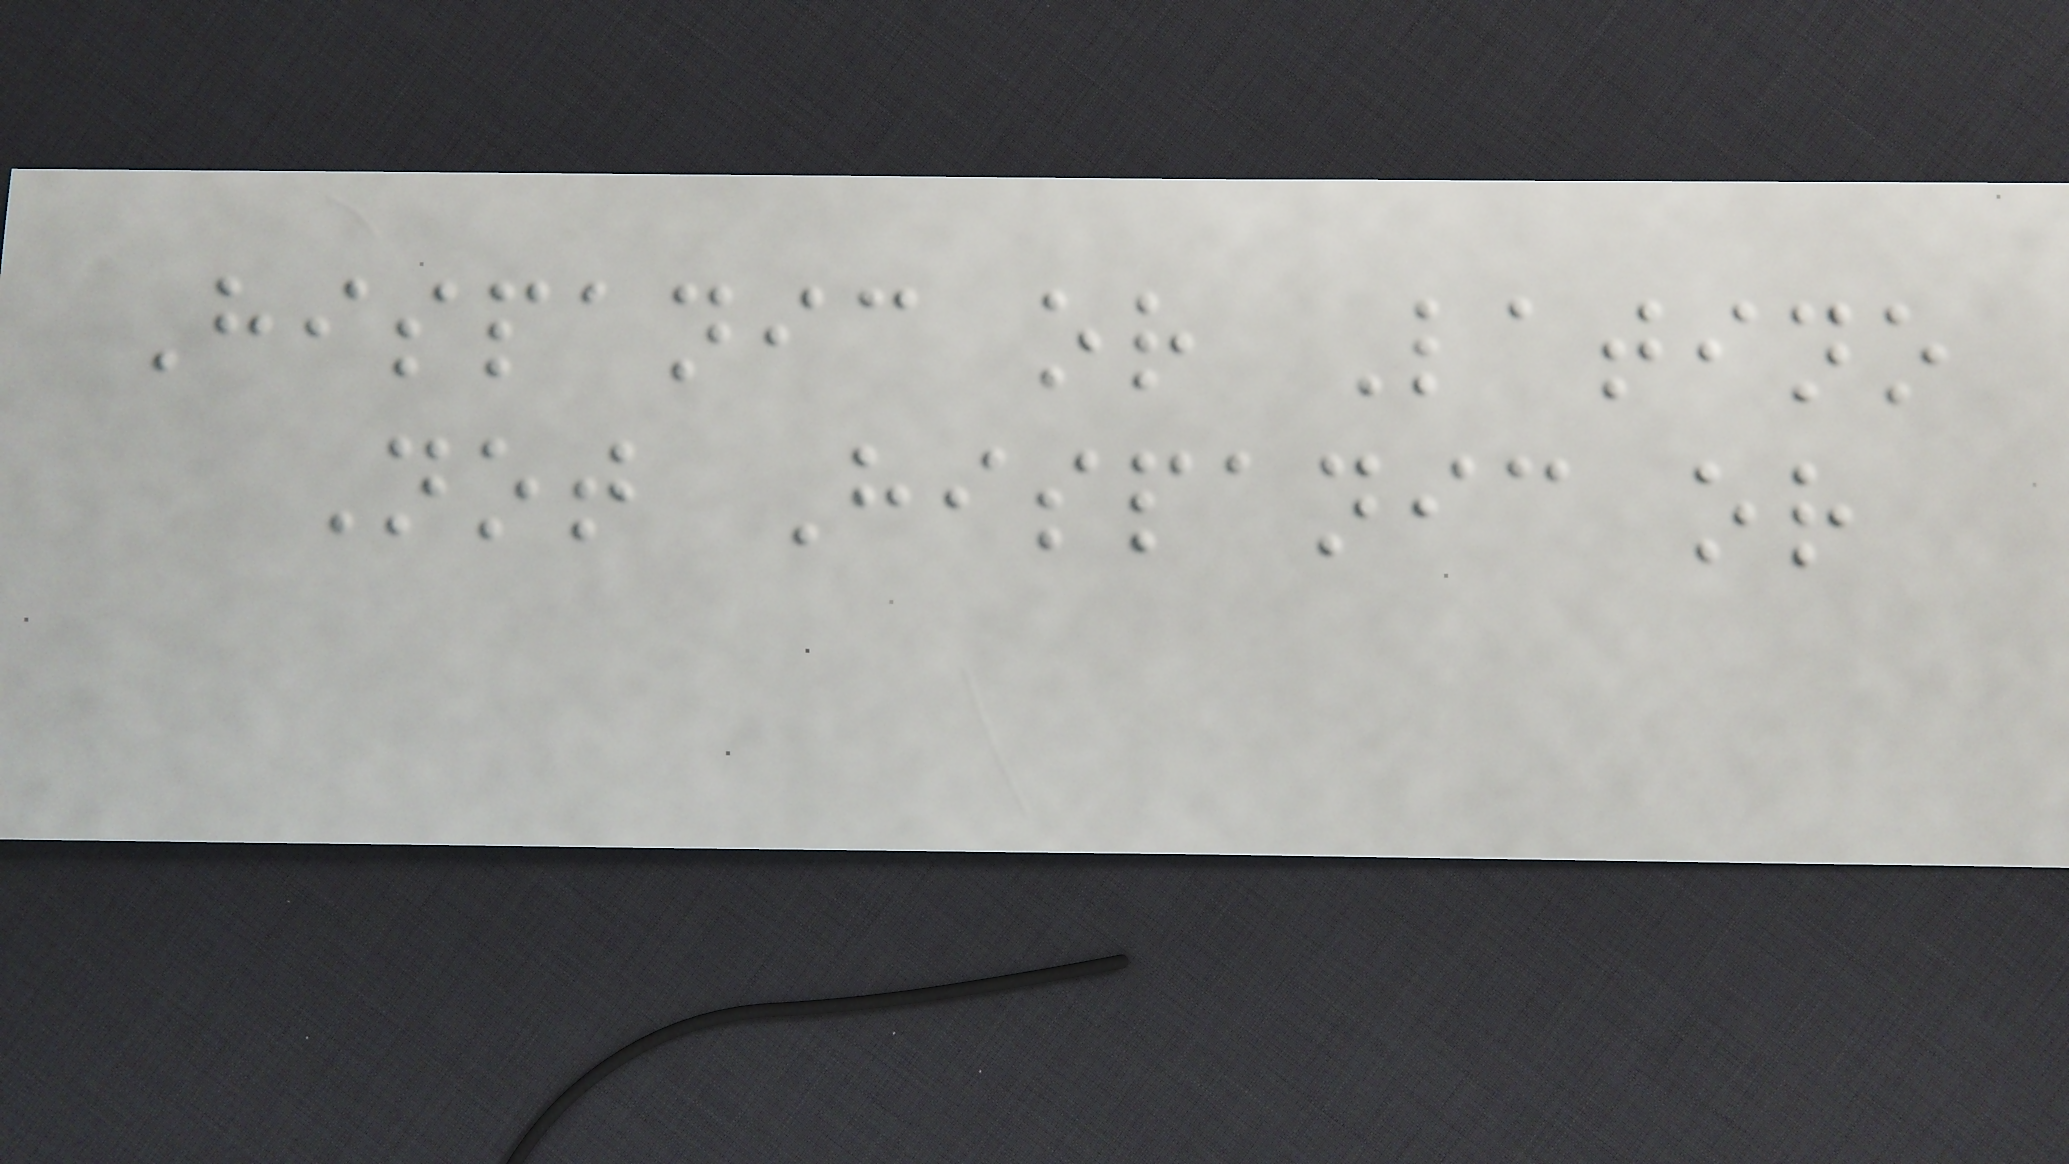Hispanic or Latino
Not Hispanic or
